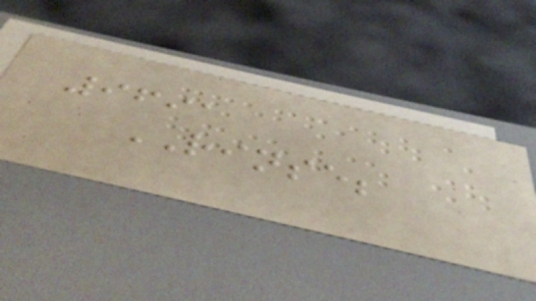9691
RINSE;
